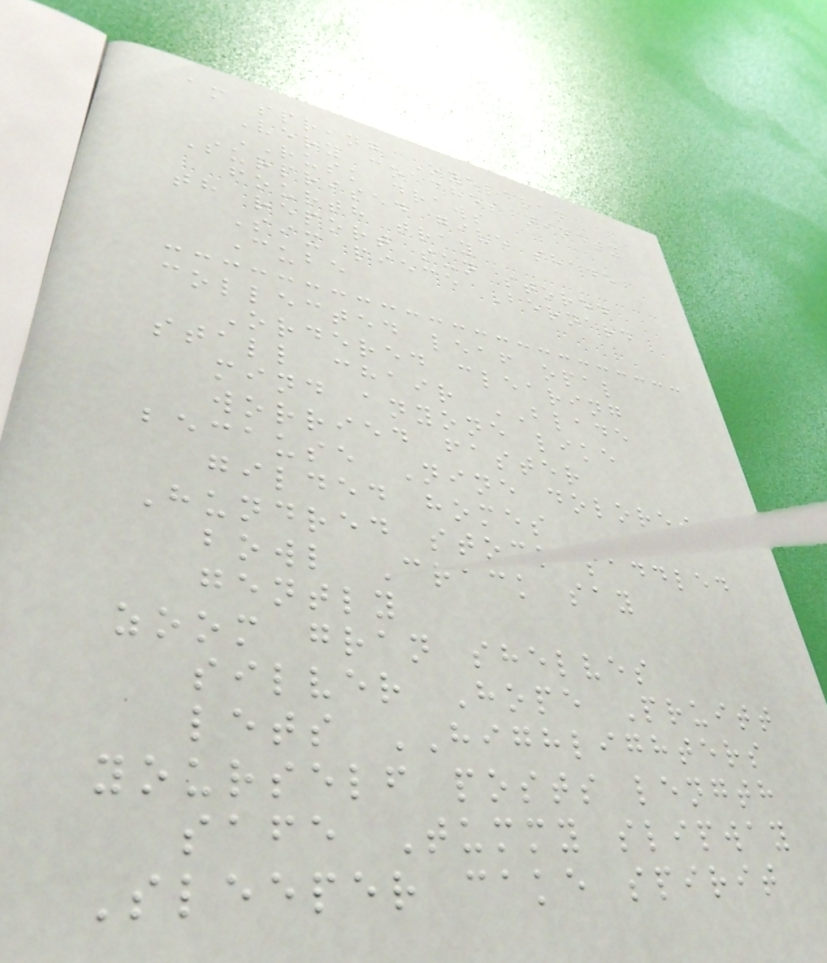am spring Oyelaran
Very coaches ninety
RUSK draws
Surprised give shade
fourth tray
th report sun stored
Six piece Bernard
Cube
collected leaf opal
Ordered clearing
stall chair BLADE
mind anyone like
worried faster
because Nine dolores
gilded homes
Hundred stock paddled
bowl Crack say
gently
zoom gran shelves
silver Hope Pruitt
lets HIGHLIGHTERS
yourself posts length
safe Tummy slipway
Sleeper cake spirit
